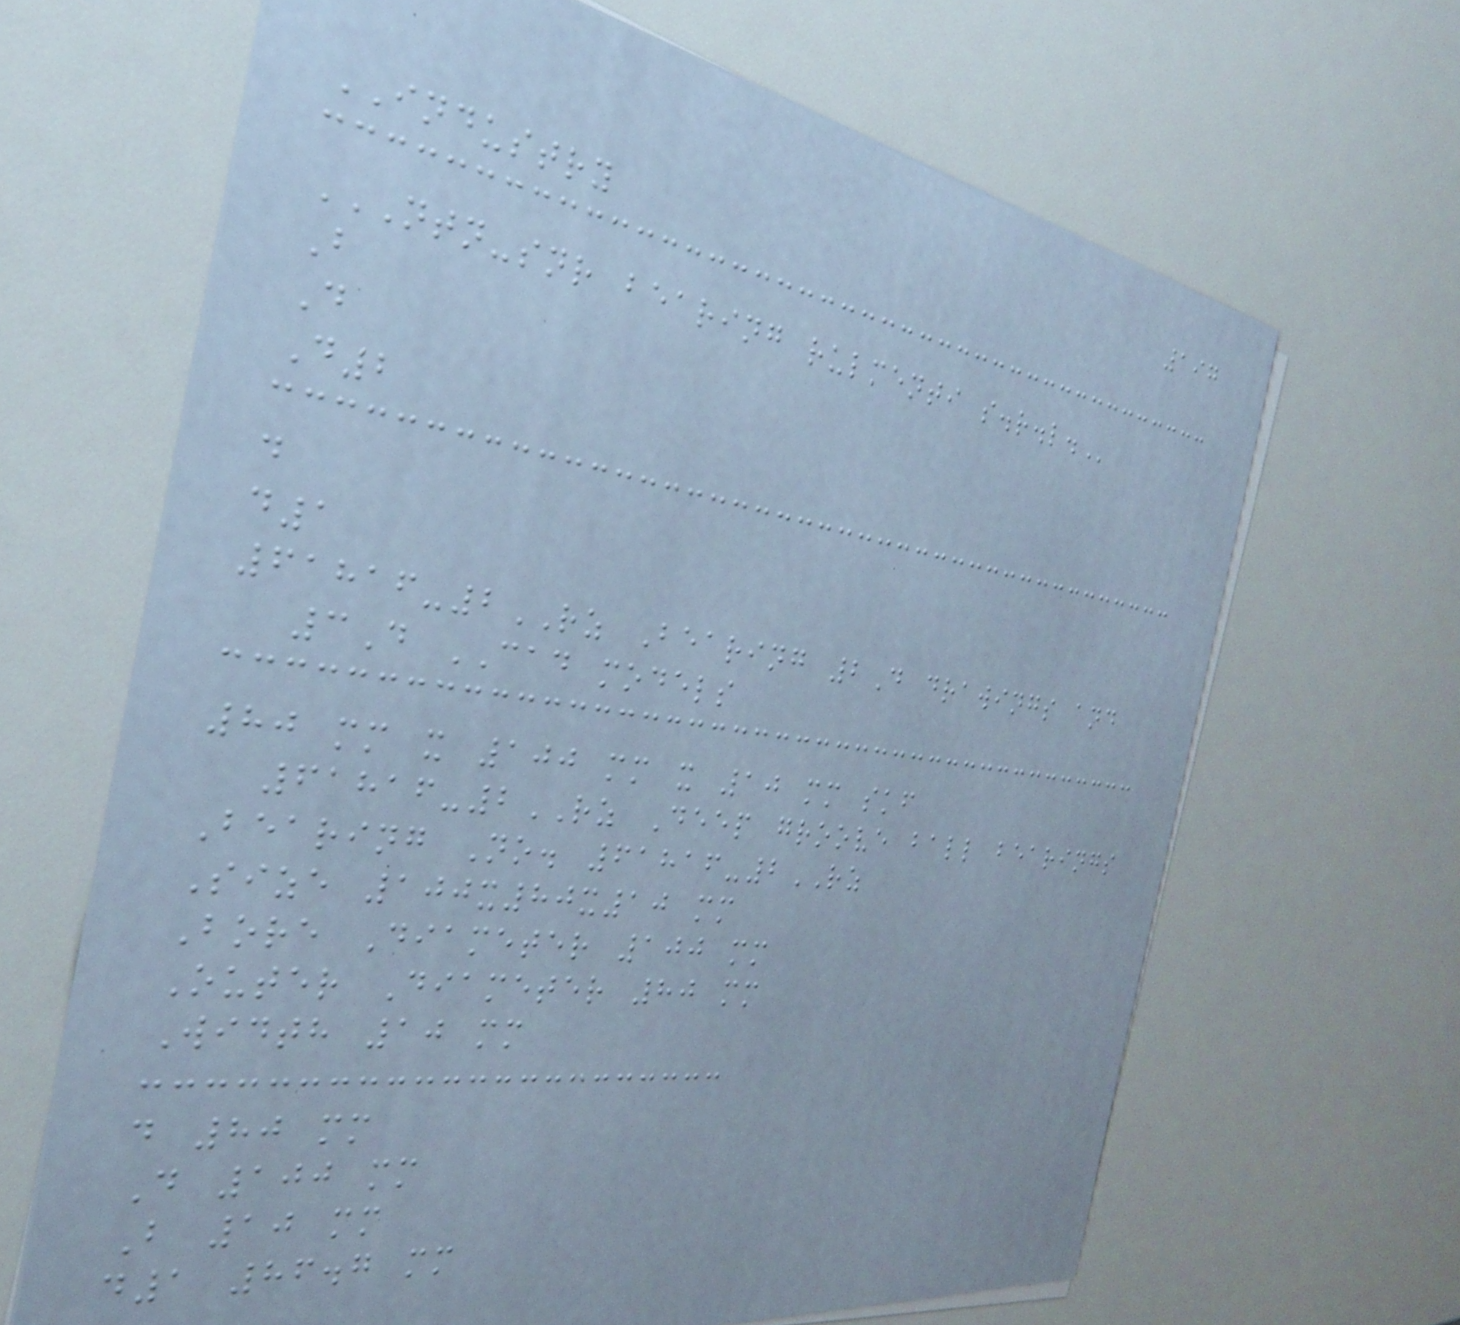197
INDUSTRY
NTN-SNR BEARING RULMENTI S.R.L.
B
D
D2
d
d1
61816-2RZ Bearing 2D drawings and
3D CAD models
80 mm x 100 mm x 10 mm skf
61816-2RZ Deep groove ball bearings
Bearing No. 61816-2RZ
Size 100x80x10 mm
Bore Diameter 100 mm
Outer Diameter 80 mm
Width 10 mm
d 80 mm
D 100 mm
B 10 mm
d1 86.7 mm
